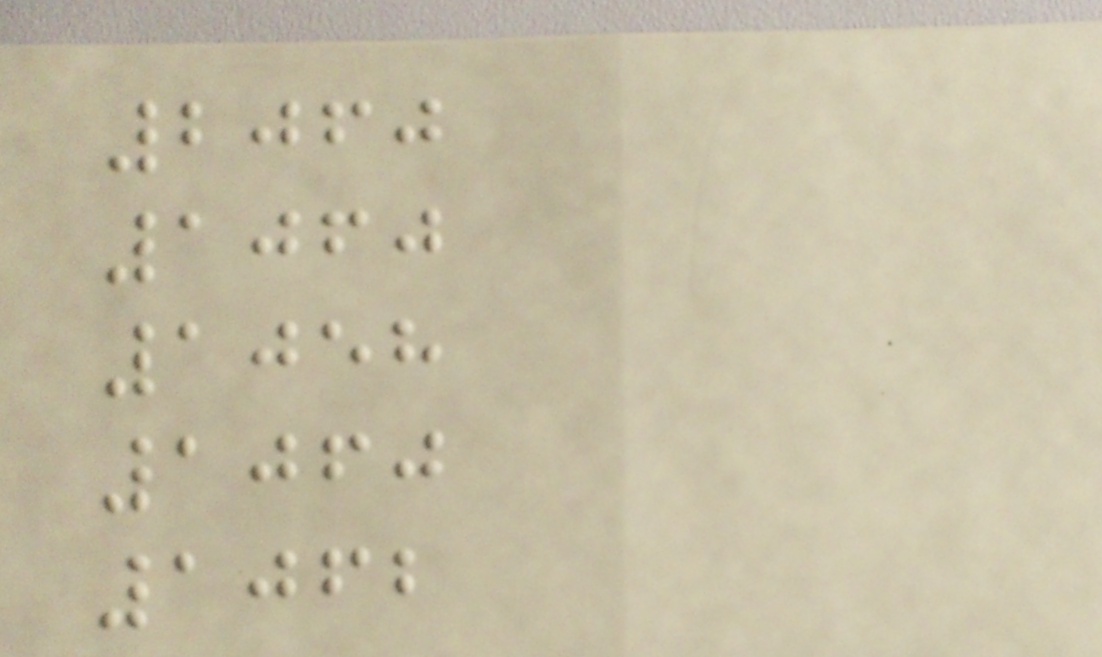2060
1060
1058
1060
1062
